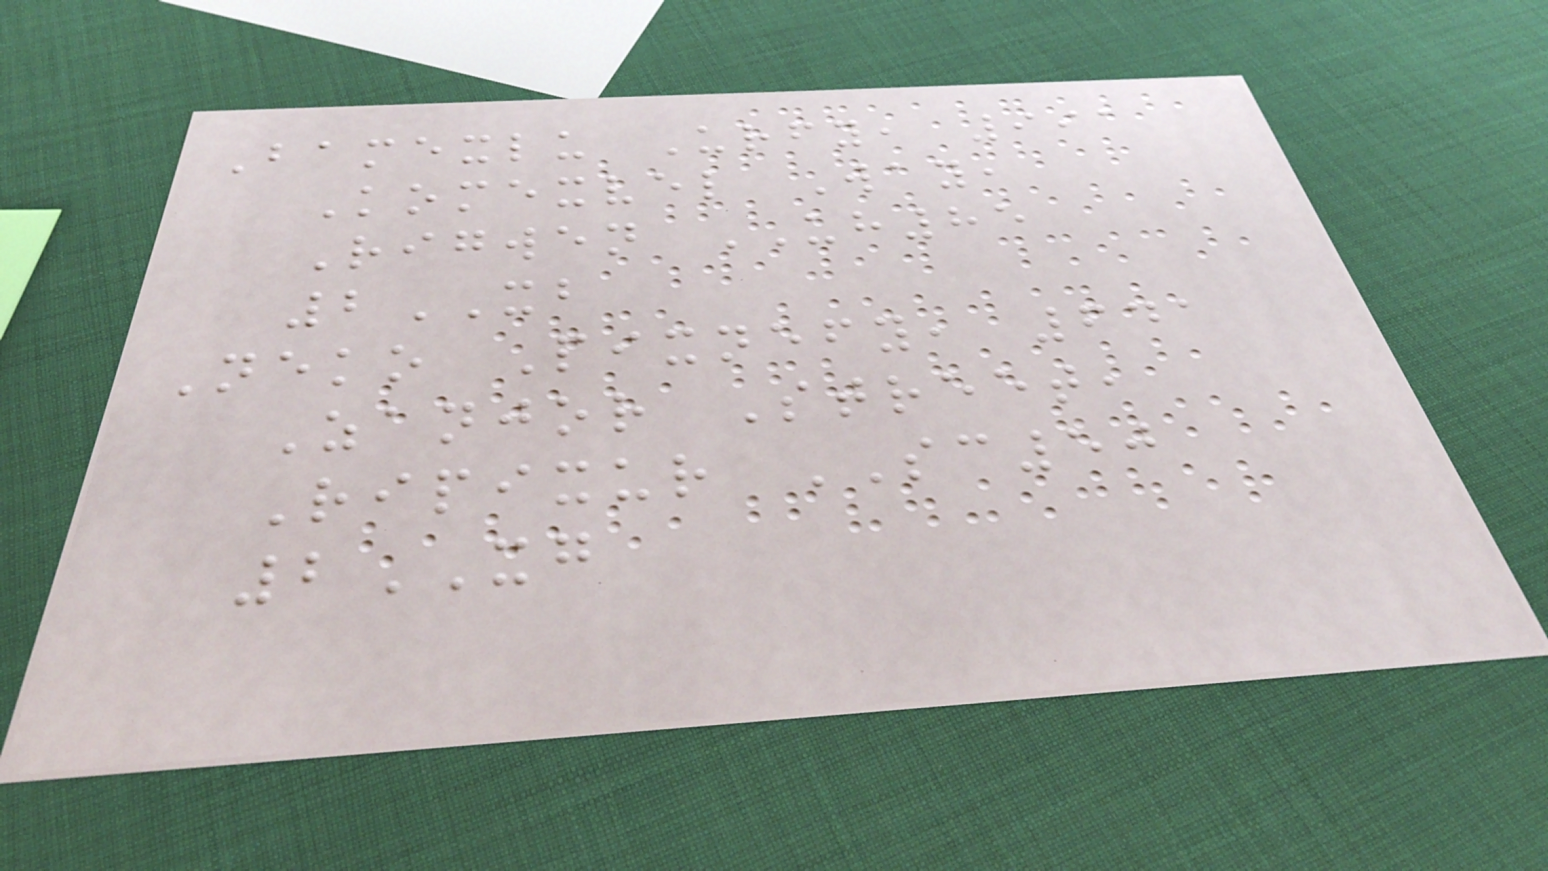Bamexlu Urfy, 991
Komexvel Way,
Rigwen UH85
2XB
Neko Pixnefy, 641
Zanjor Street,
Ripixur SC50
2XG
